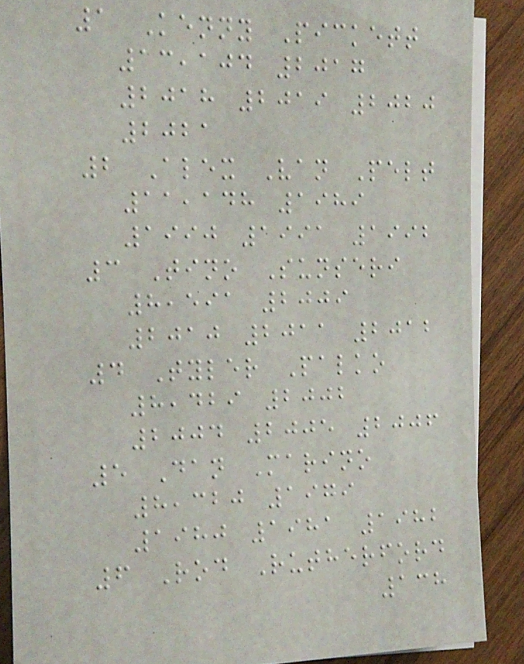1 Kenny Pickett
13,104 2017
2018 2019 2020
2021
2 Alex Van Pelt
11,148 1989
1990 1991 1992
3 Tino Sunseri
8,591 2009
2010 2011 2012
4 Tyler Palko
8,429 2002
2004 2005 2006
5 Dan Marino
8,320 1979
1980 1981 1982
6 Rod Rutherford
138
